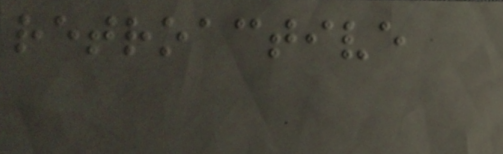retroactive
